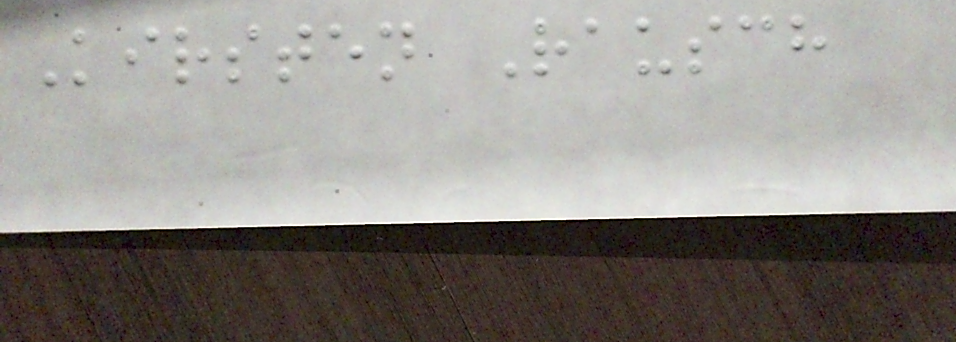Kirsten Rausch
